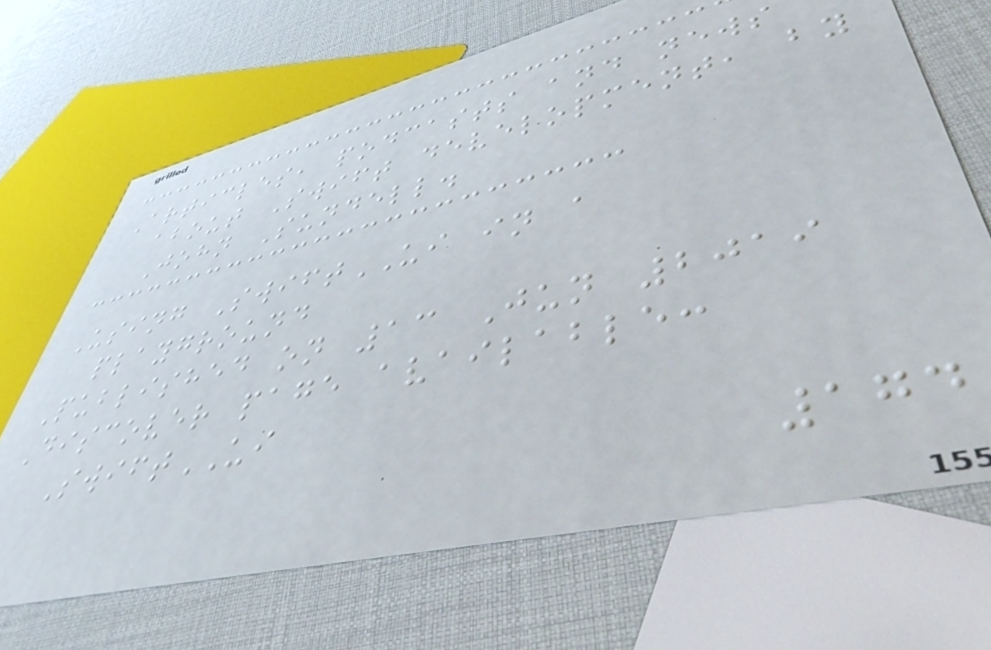Articles, podcasts and news
about Swift development, by
John Sundell.
Using SwiftUI in a
playground
Published on 13 Jun 2019
Discover page available:
SwiftUI
174
